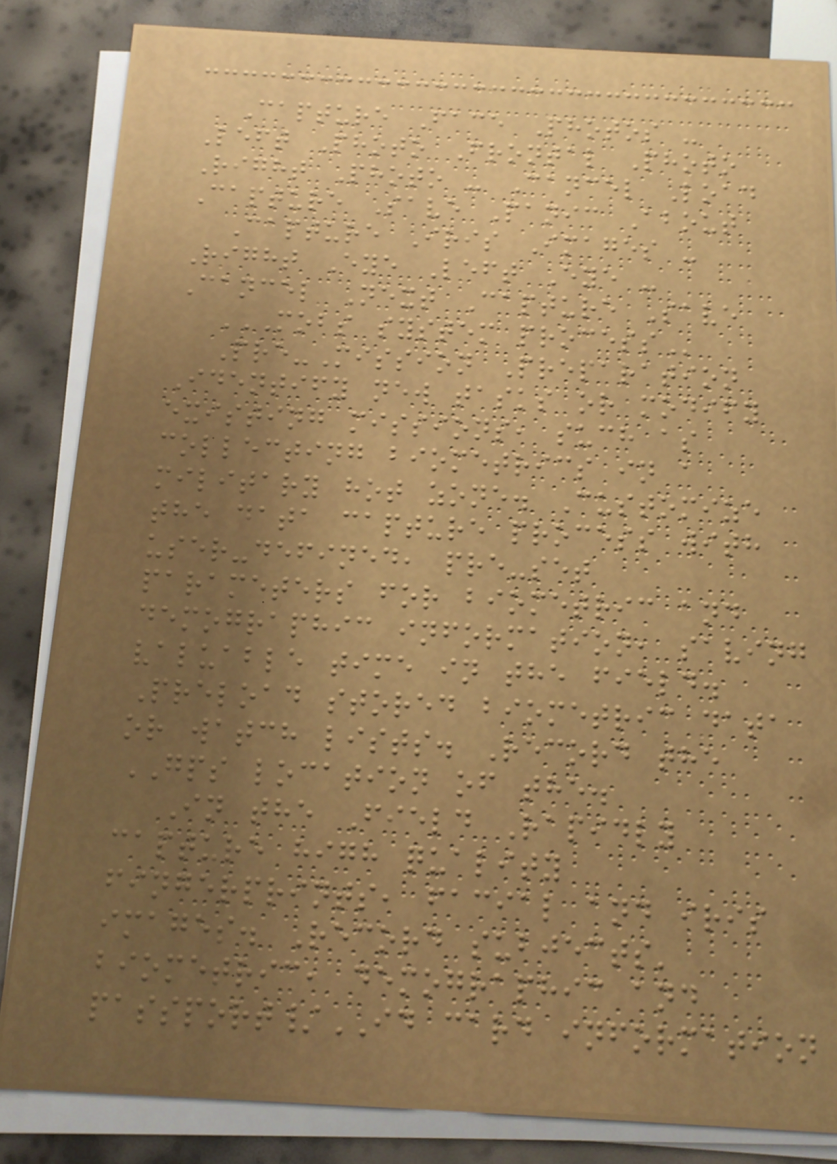Capture Face Photos -
Left Photo Frontal Photo
Right Photo - Cancel Load
Capture Save Panic About
Capture Iris Images -
Right Eye Left Eye -
Cancel Next Capture Save
MOBS SYSTEM PROCESS
Pre-Mission Preparation
Identify new tasks or modify
existing missions, such as
collecting biometrics in a
military hot zone. Customize
the data capture process with
user-defined, pre-set
parameters for biometric and
demographic information, saving
valuable time in the field.
Preload stored biometric data
or watch lists. Record the
GPS location of the.
In the Field Rapidly
capture high quality
fingerprints, facial and iris
images. Record subjects'
biometric, demographic and
passport/ID card information
